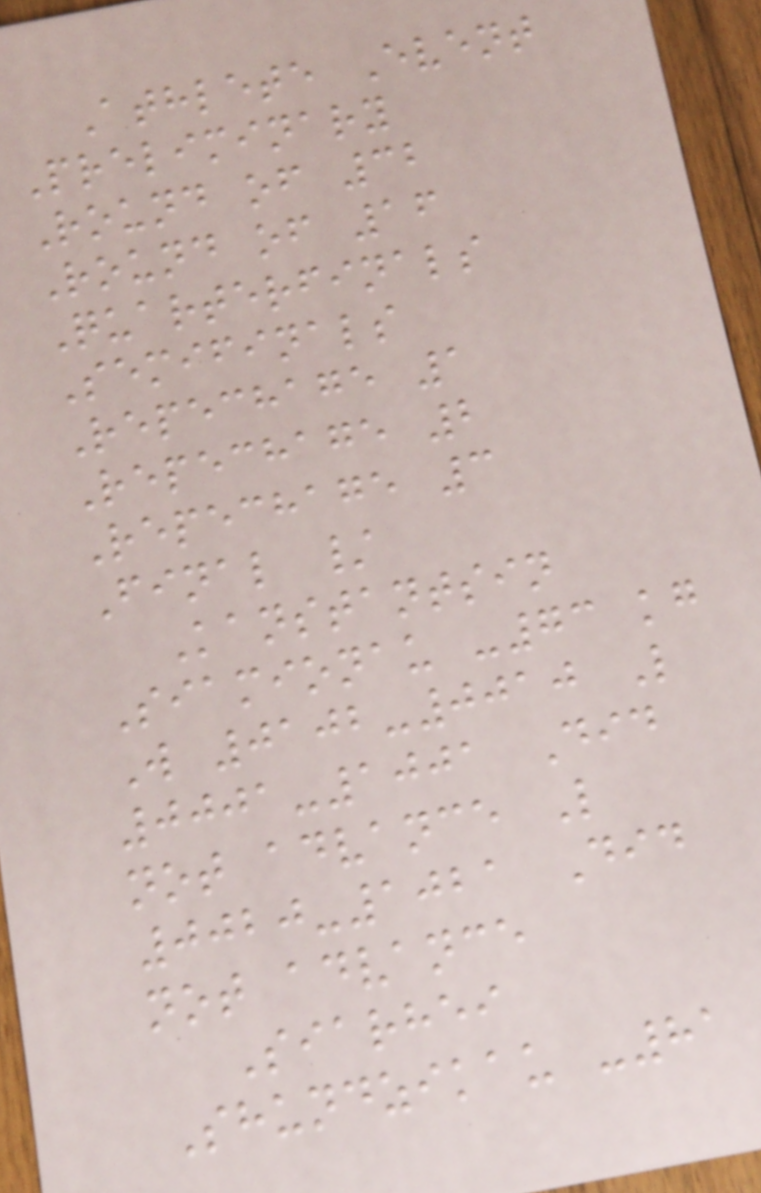Athlete Event
Preliminary
Round of 32
Round of 16
Quarterfinals
Semifinals
Repechage 1
Repechage 2
Repechage 3
Final /
Kanstantsin
Siamionau -73 kg
W 0102-0010 L
0001-1001 Did
not advance L
0020-1021 Did
not advance
Siarhei
Shundzikau -81
